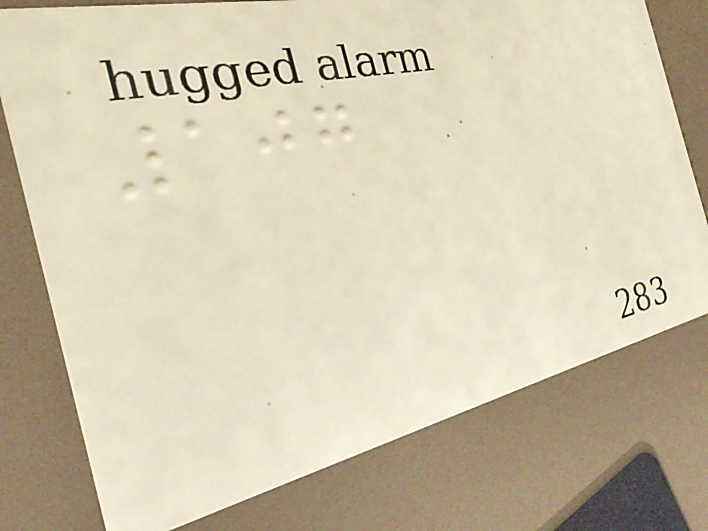107
